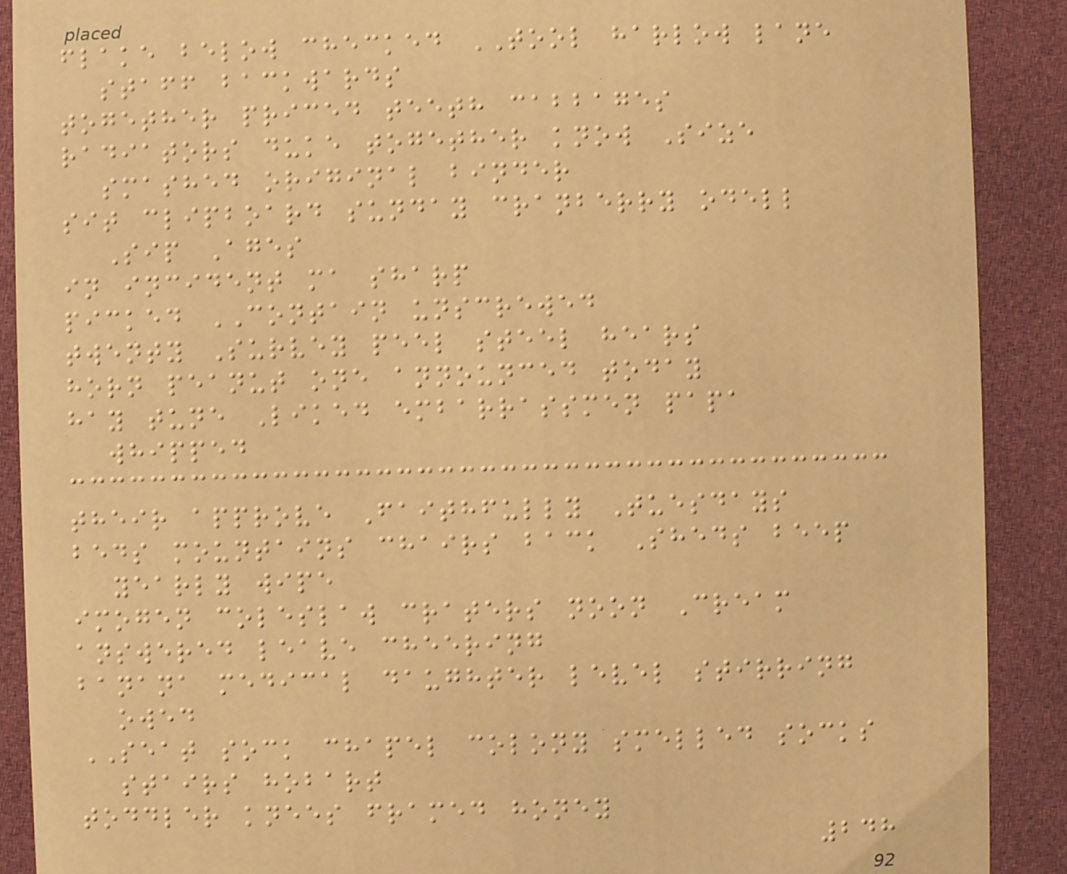flake below checked TOOL harlow lane
staff backwards
together priced teeth cabbages
radiators duke together know Size
smashed original binder
sit clipboard sunday cranberry odell
Sip Ages
in incident ma sharp
picked CONTAIN unscrewed
twenty Survey peel steel hears
horn peanut one announced today
hay tune Liked embarrassmen papa
whipped
their approve Faithfully Tuesdays
beds mountains chairs back Sheds beep
yearly wipe
imogen coleslaw craters noon Cream
answered leave cheering
banana medical daughter level stirring
owed
SEAT sock chapel colony smelled socks
stairs hobart
toddler knees framed honey
248
